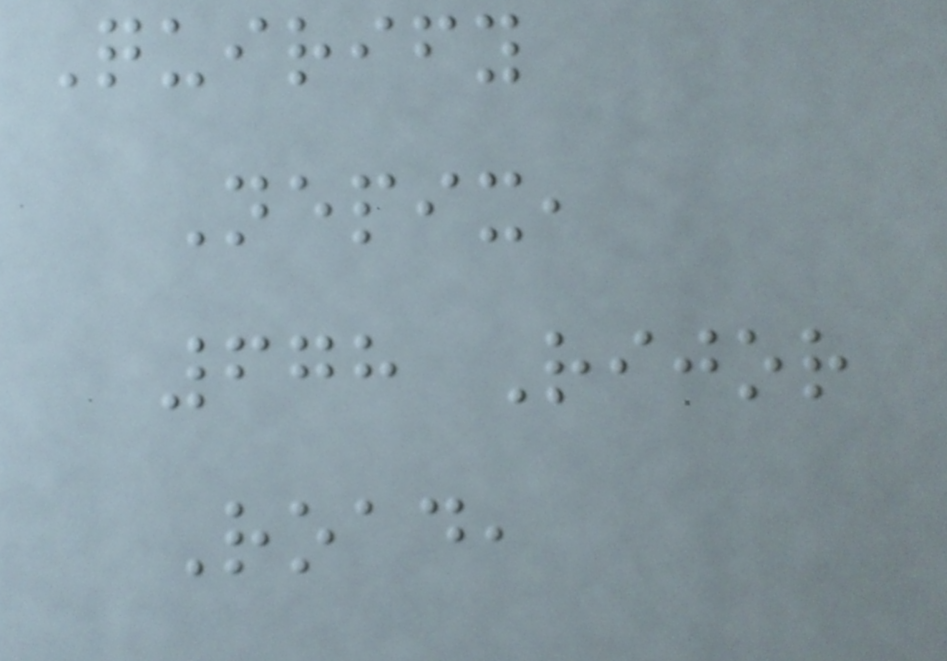Quirify
Nepix,
678 Rijor
Road,
